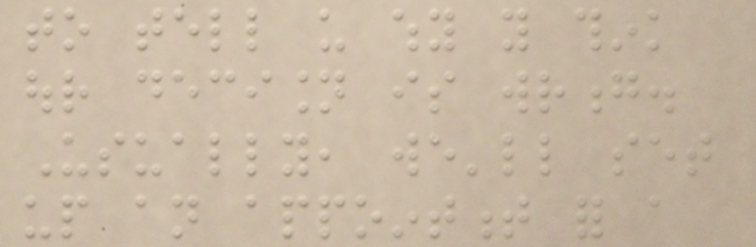to tell us why you think
our decision is wrong.
Usually, we'll set
up an appointment for a
